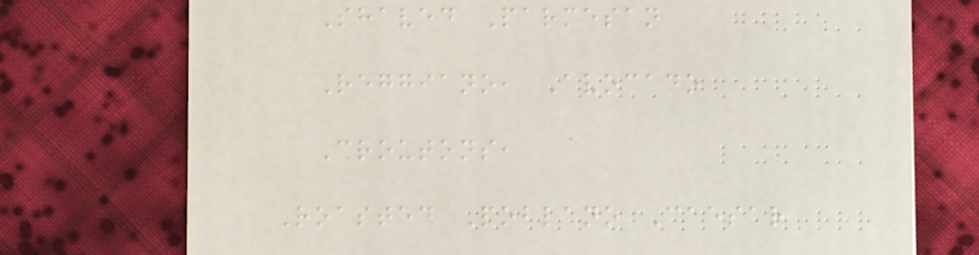Shaved Parmesan
Reggiano, Avocado
Croutons,
Roasted Poblano Caesar
